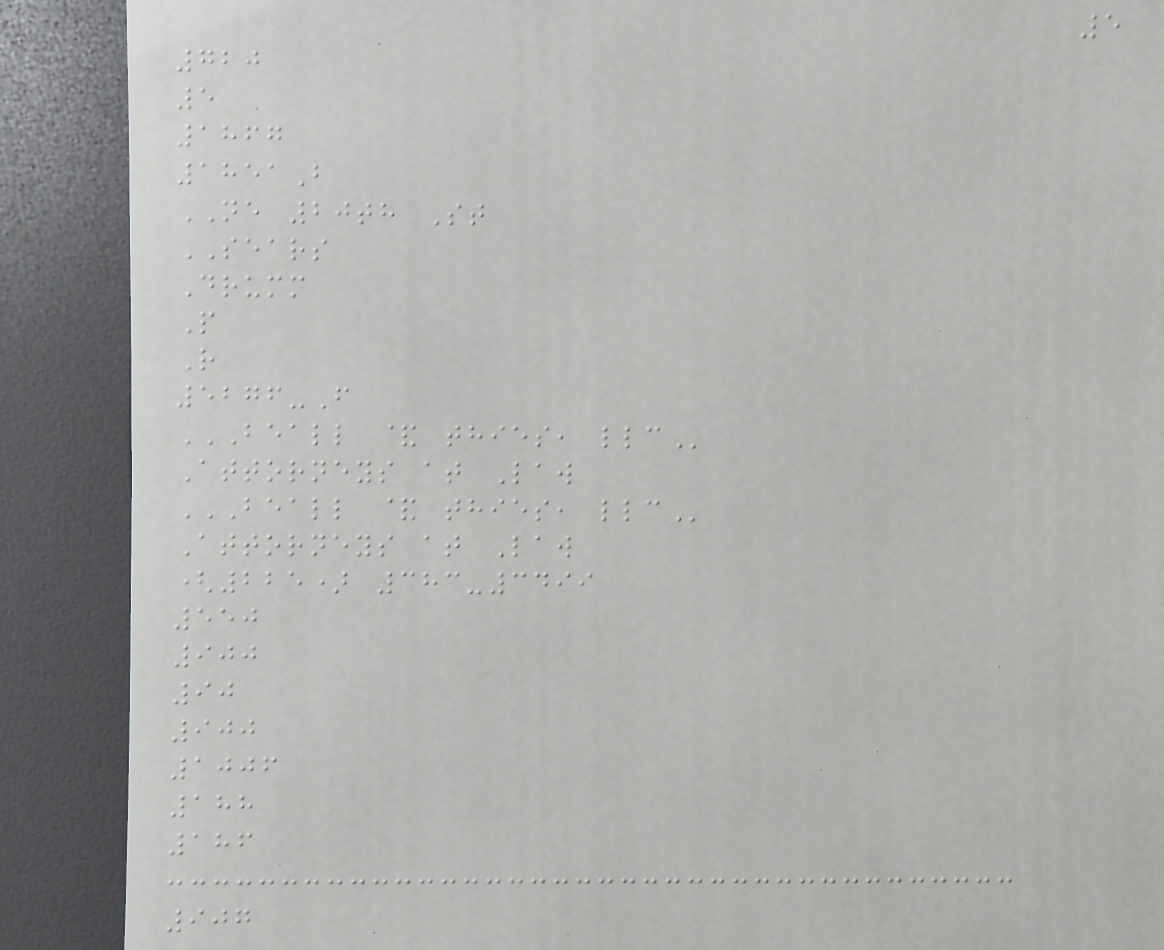5
720
5
1867
1851B
NE 20th St
SEARS
Drumm
P
R
5276-F
BEALL & THIES, LLC
Attorneys at Law
BEALL & THIES, LLC
Attorneys at Law
(225) 383-3499
550
900
90
900
1006
188
186
907
